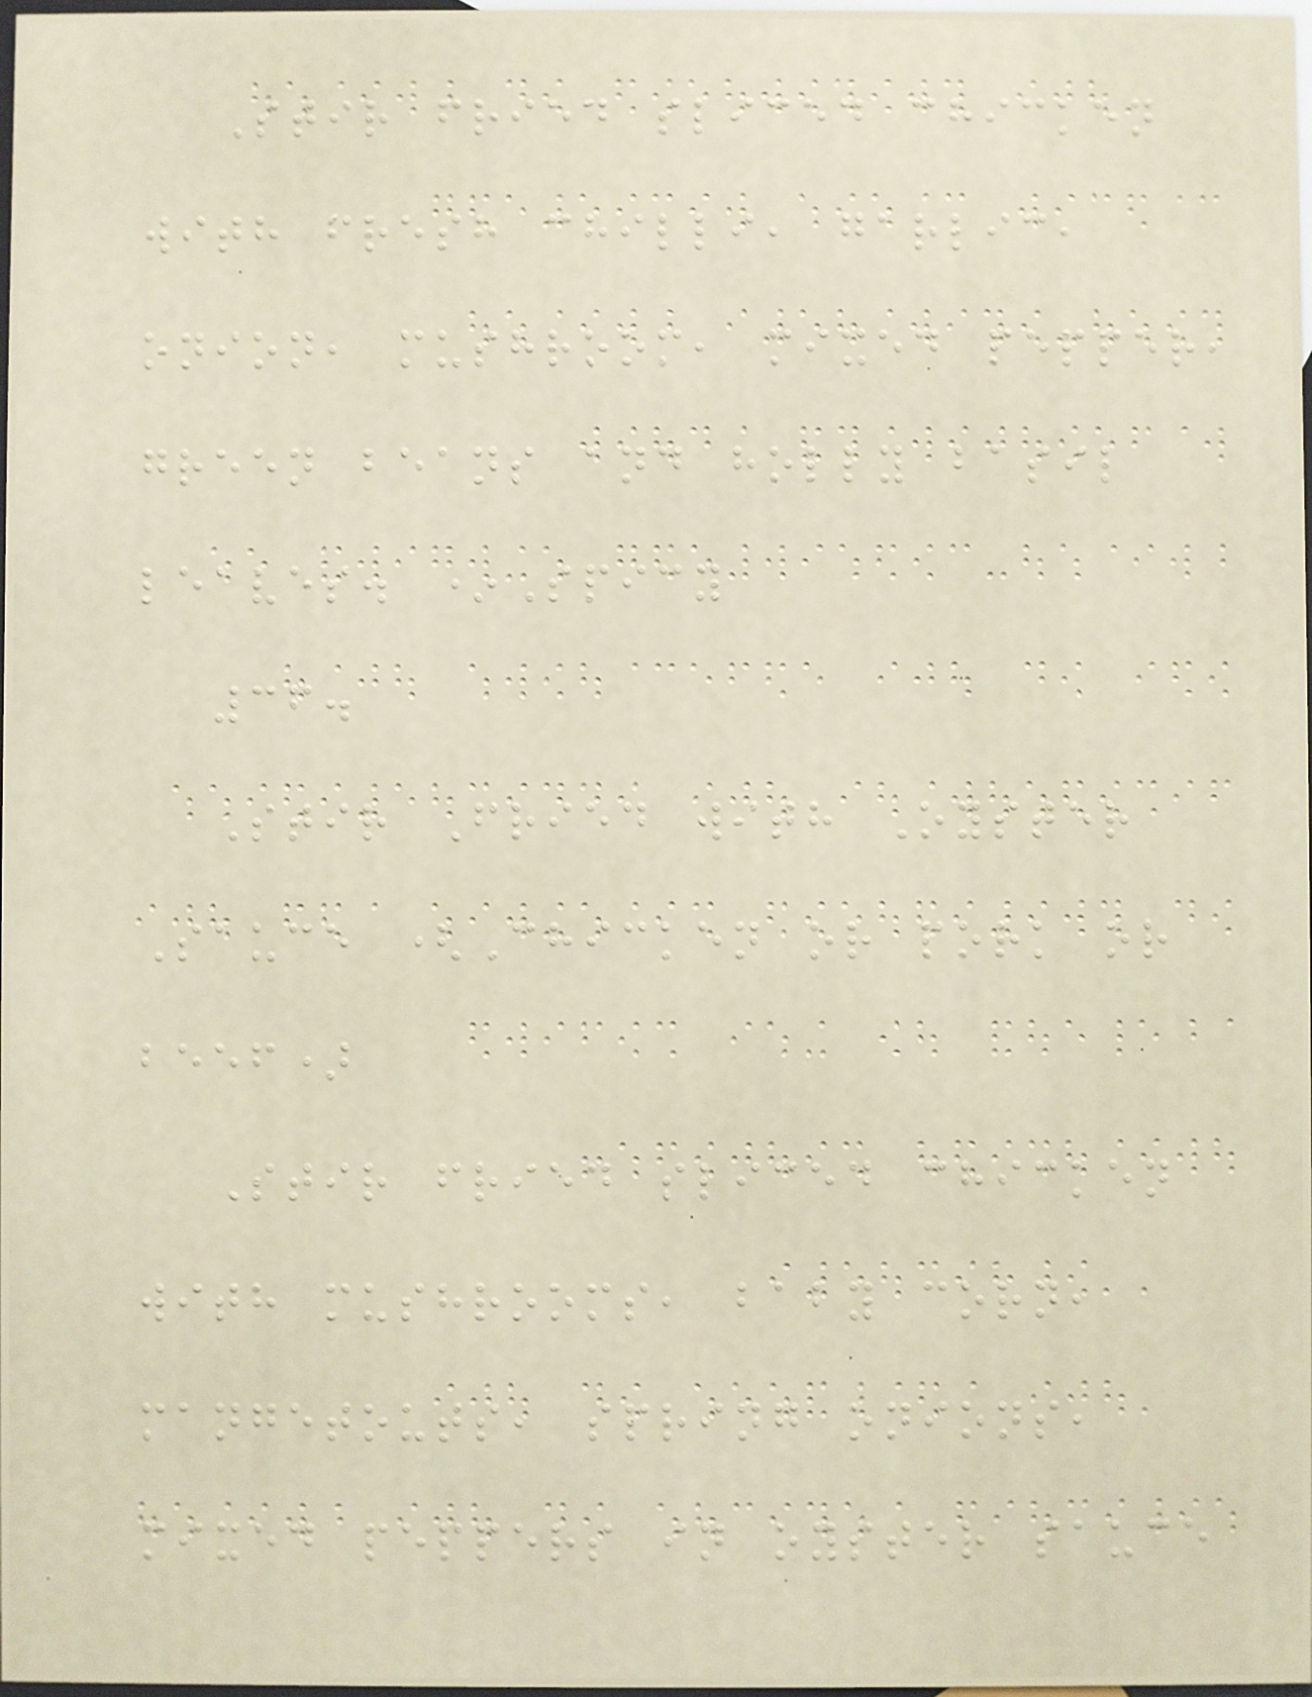Stir fried sliced chicken
with fresh chilli, garlic,
onion, mushroom, mixed pepper,
green beans and holly basil
leaves. *Spicy
36.
Stir Fried with Oyster
Sauce (Chicken or pork or
beef)
Stir fried sliced chicken
with mushrooms, baby corn,
mangetouts, spring onions,
mixed peppers in oyster sauce
